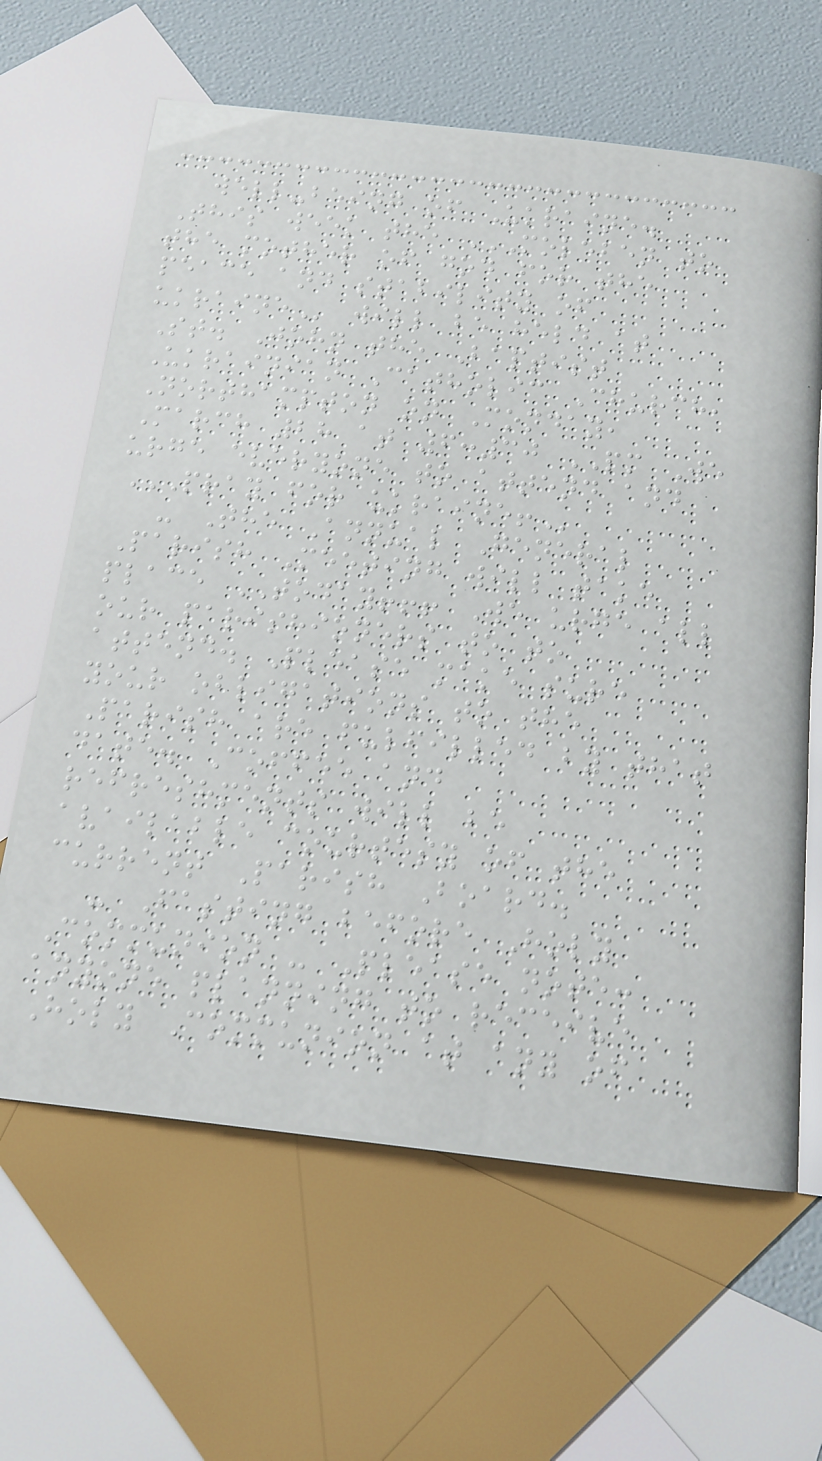well-being of Ukraine.
This week the MOLEBEN TO
THE MOTHER OF GOD FOR THE
PEACE AND STABILITY OF
UKRAINE will be held at
St. John the Baptist
Ukrainian Catholic Church,
Northampton on Monday,
March 28 at 6:30 PM We
urge everyone to attend and
PRAY FOR UKRAINE!
- The Annual General
Parish Meeting will take
place TODAY!!! We urge all
our parishioners to to
attend. Please make sure
your obligations to the
Parish are fulfilled by that
date. Coffee and
refreshments will be
available courtesy of the
current Parish Board.
- Fasting before Holy
Communion - Please note:
anyone planning to receive
Holy Communion at any of
